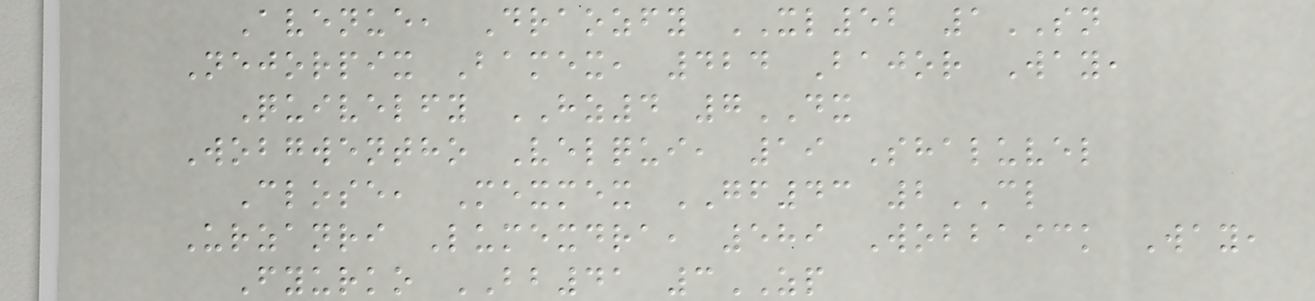Avenue, Draozfy XL52 1SN
Nejorpix Bamex, 424 Bajor Way,
Quivelfy HZ4 7DX
Wobgwentho Velqui, 19 Shaluvel
Close, Mexmex GF43 2CL
Urzanri Lumexdra, 589 Wobbaick Way,
Fyurko BB41 3ZP
